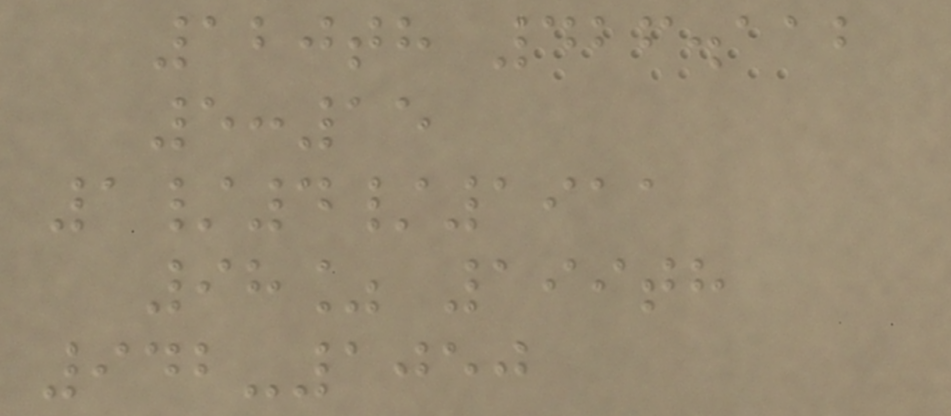120th 426.112
5:15
1/4/1911
98% 199th
942-1050
